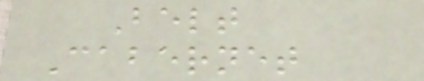Belt
Cabernet
